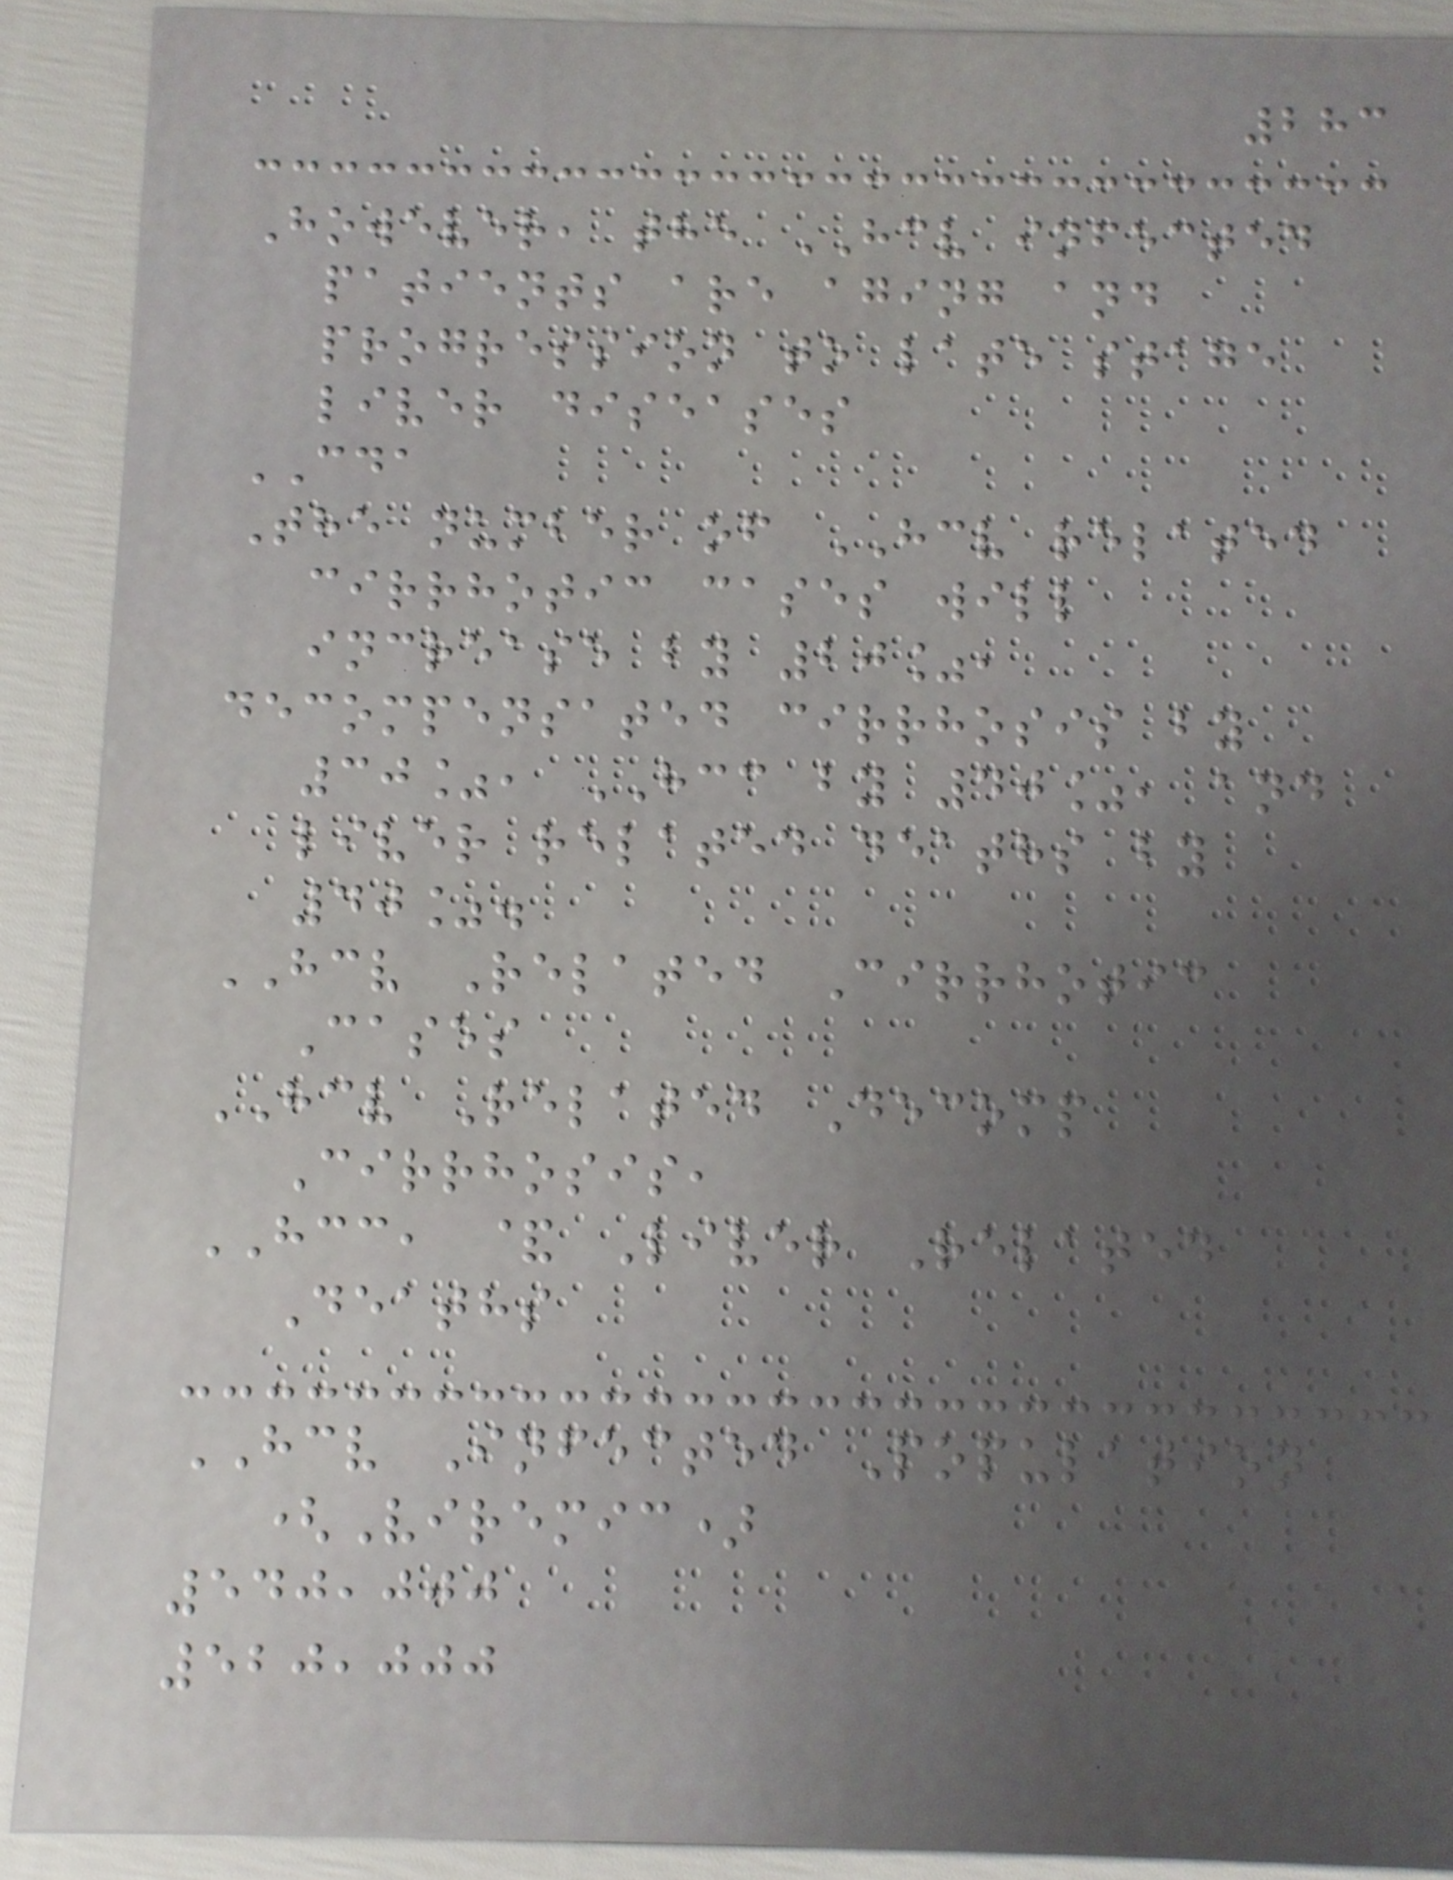283
However, the HCV infected
patients are aging and
progression to late stage
liver diseases
CDA
The number of HCV related
cirrhotic cases will
increase by 20%,
decompensated cirrhosis by
30%, HCC by 40%, and
liver related deaths by
40%.
HCV Related Cirrhotic
Cases
HCV Related Decomp
Cirrhosis,
HCC, & Liver Related
Deaths
HCV Infected Population
(Viremic)
540,000
520,000
